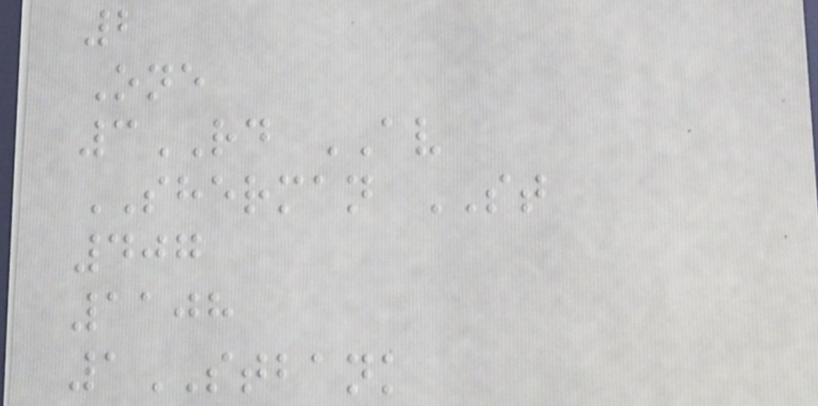2
One
3RD AV
SHERMAN ST
407
1108
1STBANK
